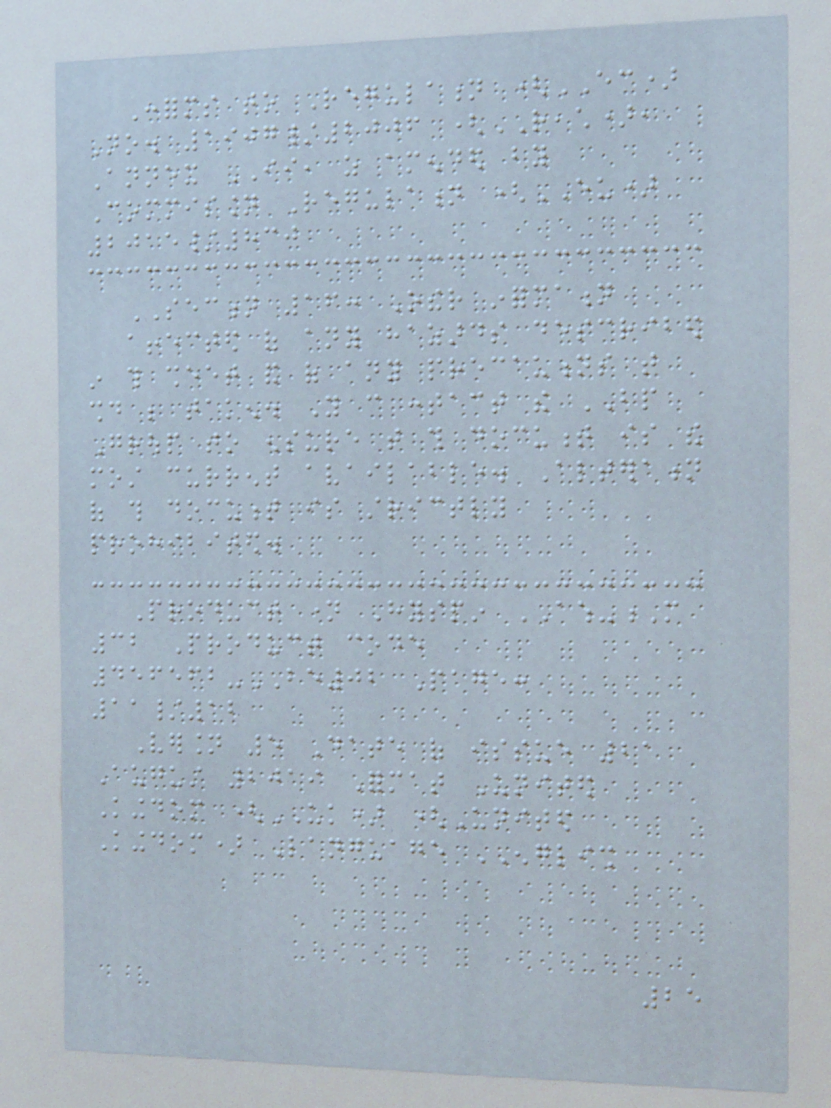Conforms to Regulation (EC)
No. 1907/2006 (REACH),
Annex II, as amended by
Commission Regulation (EU)
2015/830
SECTION 16: Other information
affected of any hazards described
in this sheet and of any precautions that
should be taken. You can contact the BP
Group to ensure that this document is the
most current available. Alteration
of this document is strictly
prohibited.
Product name Hyspin AWH-M
32 Product code
456562-BE02 Page:
11/12
Version 5 Date of issue 21
August 2019 Format United
Kingdom (UK) (United
Kingdom) Language ENGLISH
25
